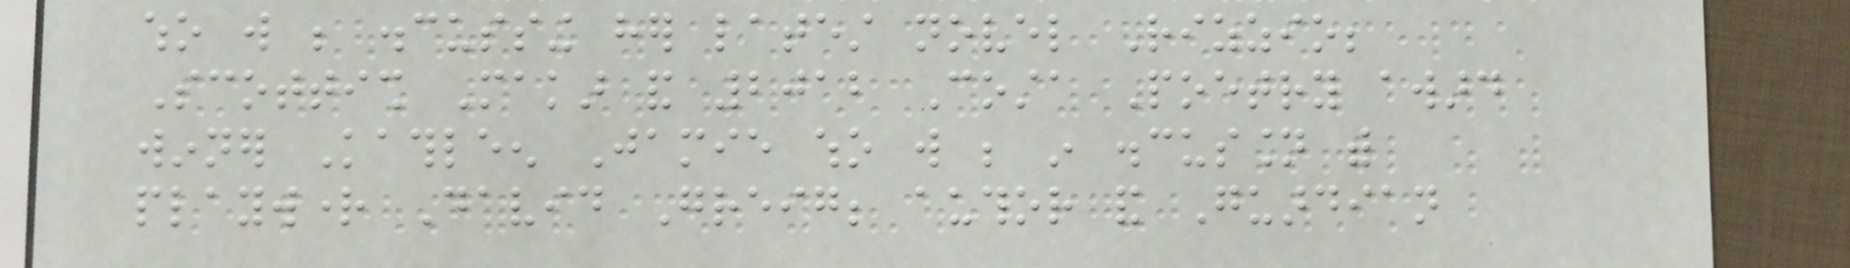who will be discussing her latest novel Rizzio;
Scottish Makar and 2012 Costa Poetry award
winner Kathleen Jamie who will be in discussion with
playwright David Greig; author and Guardian
